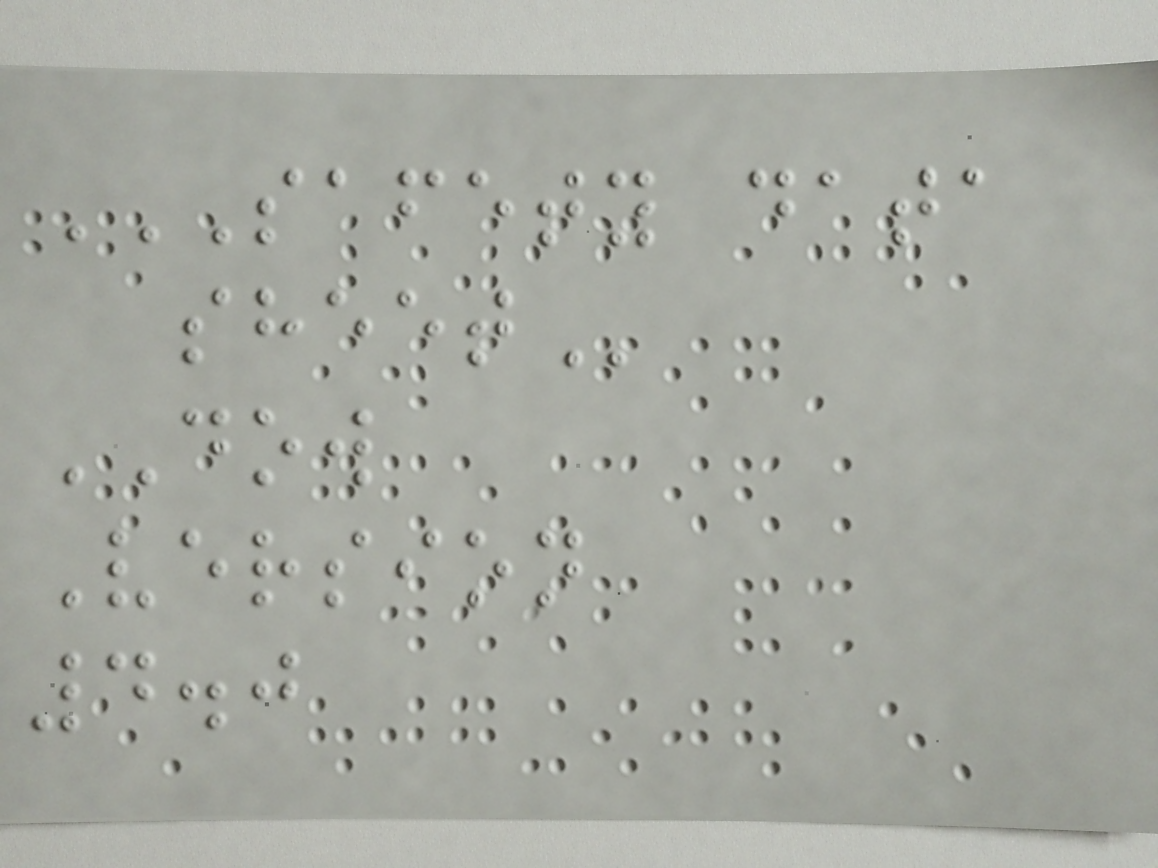SAFETY DATA
SHEET
DOW
Version
4.0
